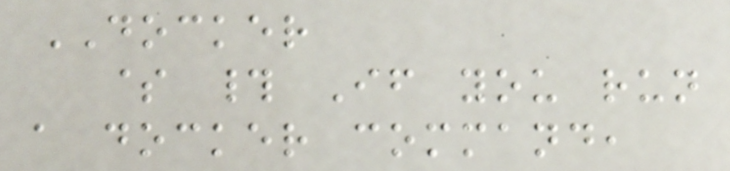DOCKER
$ # If you run
a docker command,
